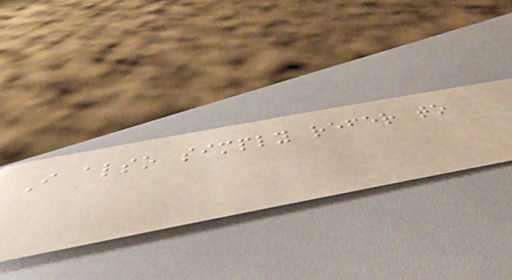I also simply refer to
